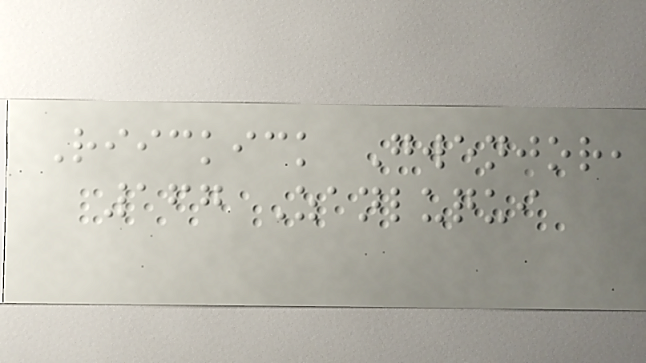Riickick Gwenjor,
167 Zanluqui
